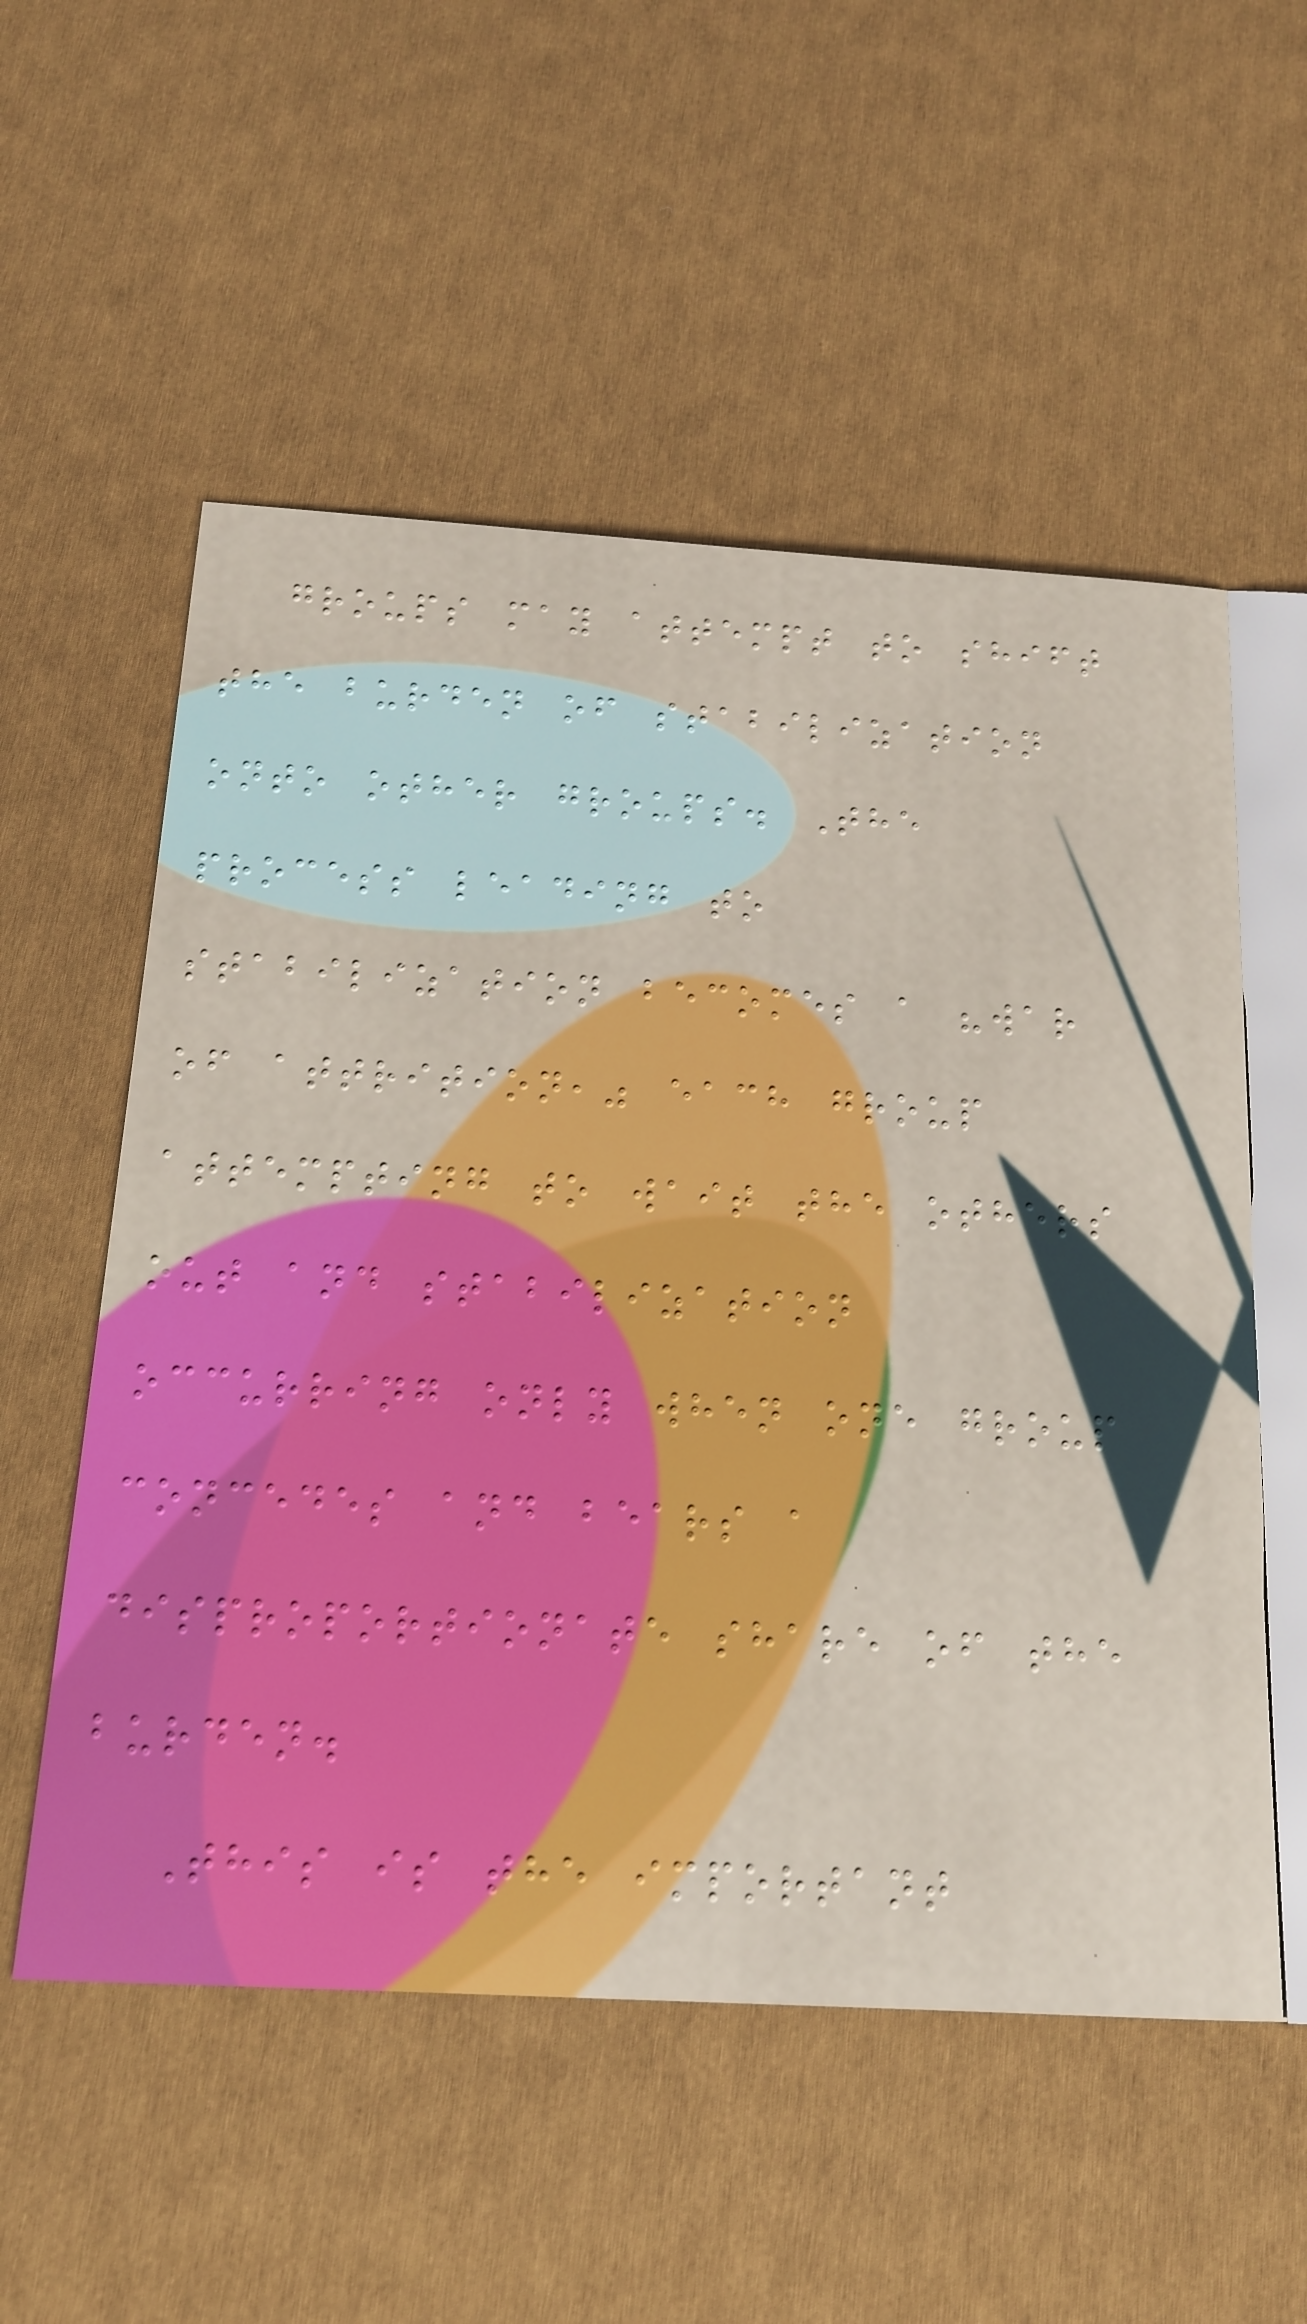groups may attempt to shift
the burden of stabilization
onto other groups. The
process leading to
stabilization becomes a "war
of attrition," each group
attempting to wait the others
out and stabilization
occurring only when one group
concedes and bears a
disproportionate share of the
burden.
This is the important
